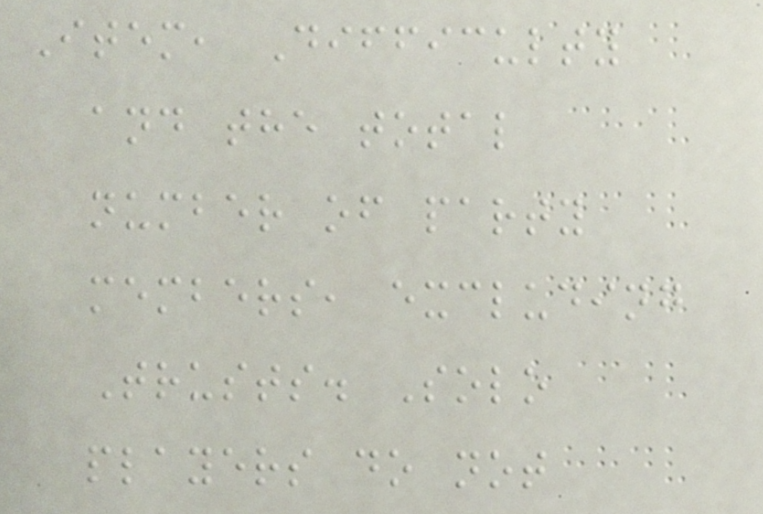Item, Difficulty
and the total
number of party
members, excluding
Trusts. Solo
players do not
